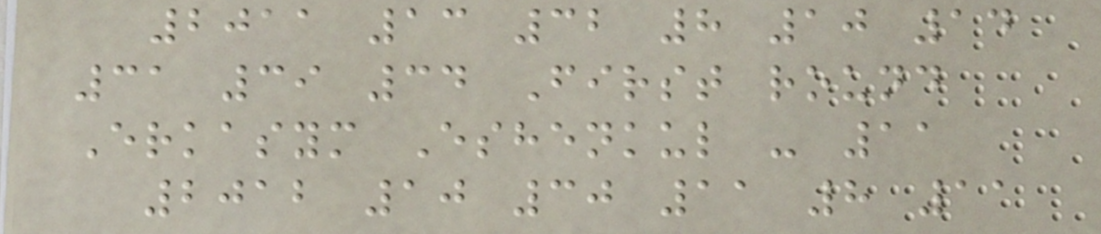2011 13 32 8 10 14
31 39 34 First round
Erkasym Eshenkul - 11
2012 10 30 11 8 11
